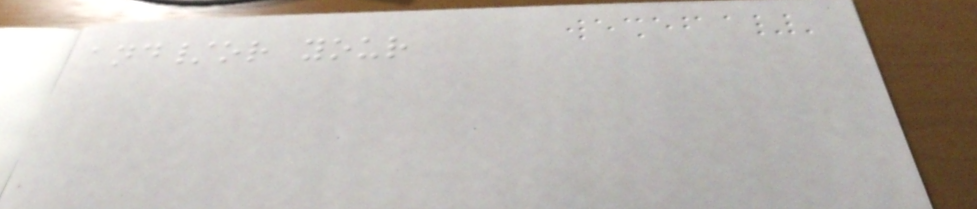and/or your
